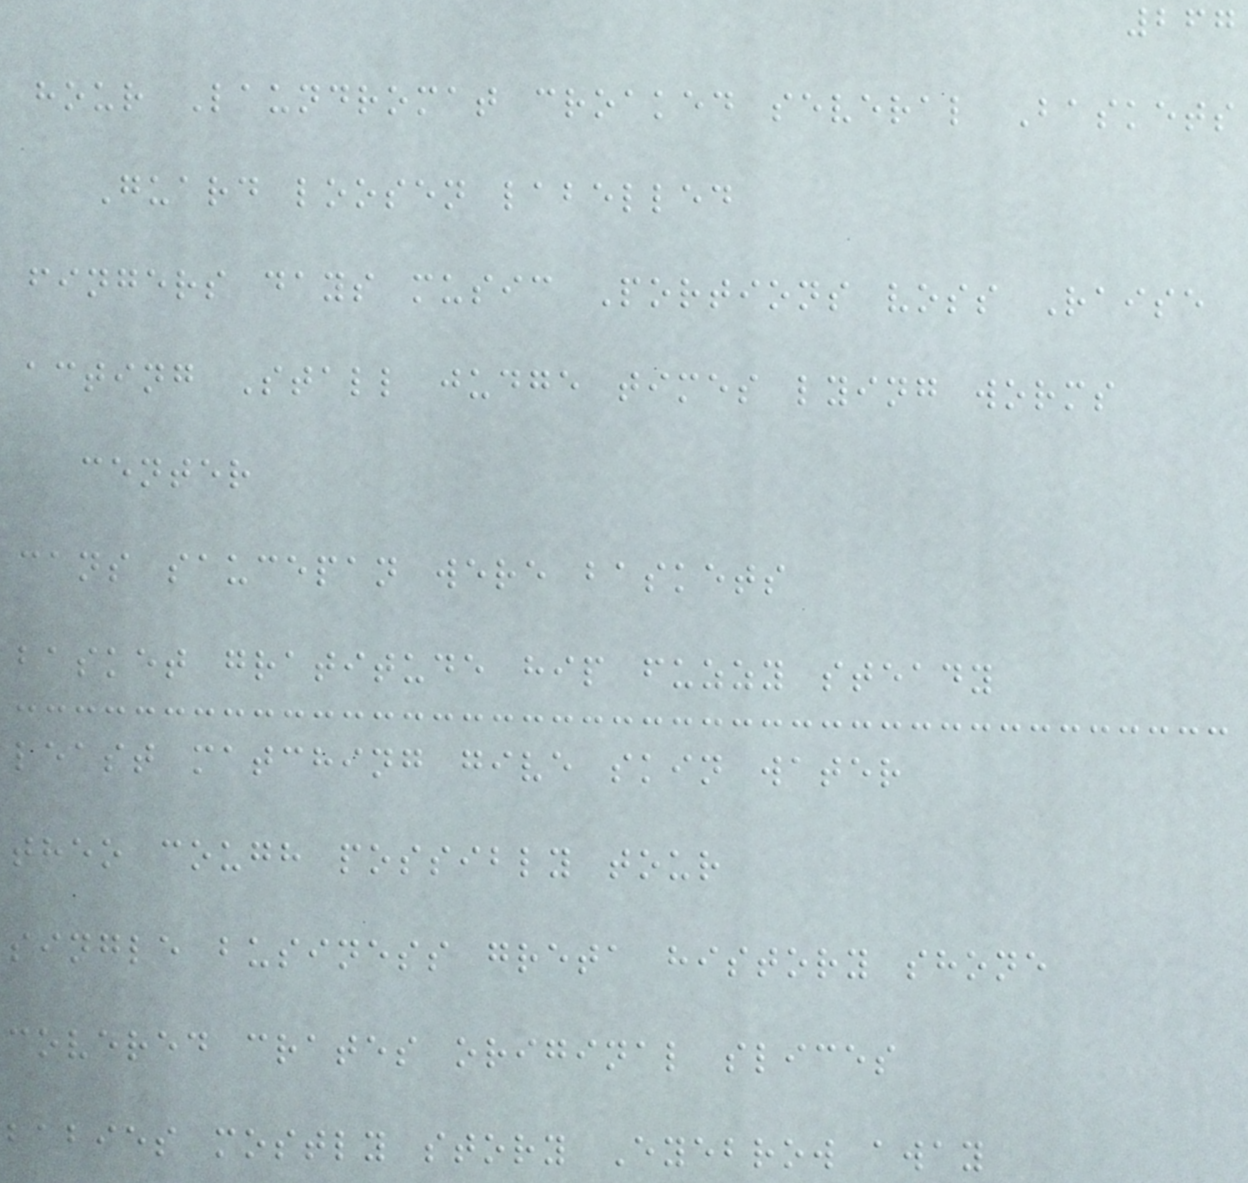267
hour Laundromat croaked several Baskets
Guard loosen labelled
fingers days music Portions voss Raise
acting Stall judge times lying worms
center
cans saucepan were baskets
basket gratitude hip fuzzy steady
least matching give skin water
theo cough possibly tour
single business greta history shone
covered crates original slices
babies mostly story Eyebrow away
